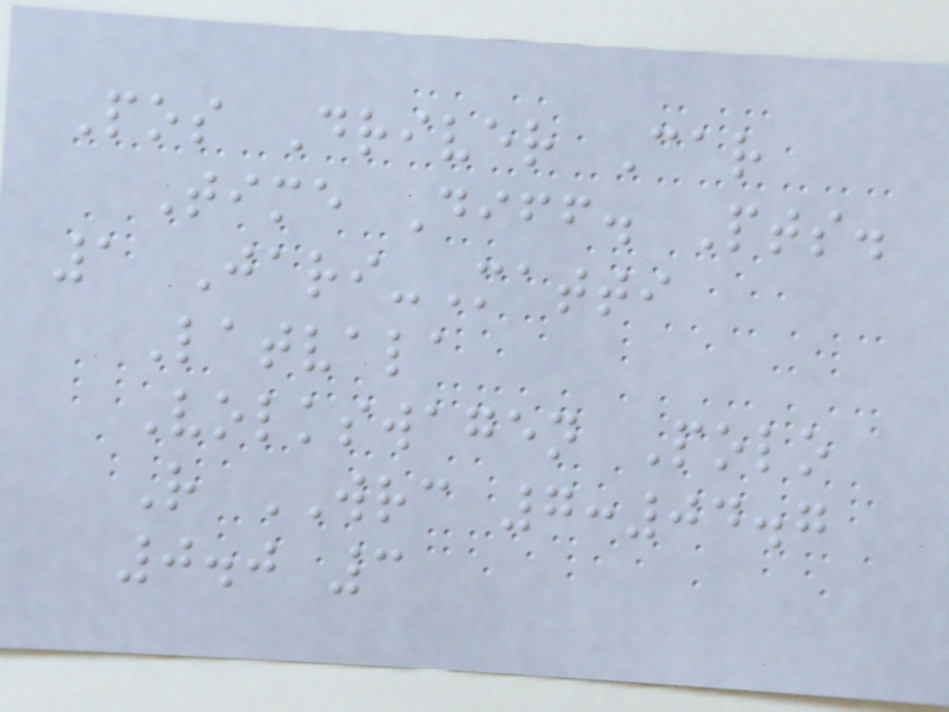Pos Driver Car
Time Diff. Pts.
1 Jari-Matti
Latvala
Volkswagen Polo
R WRC 7:04.7
0.0 3
